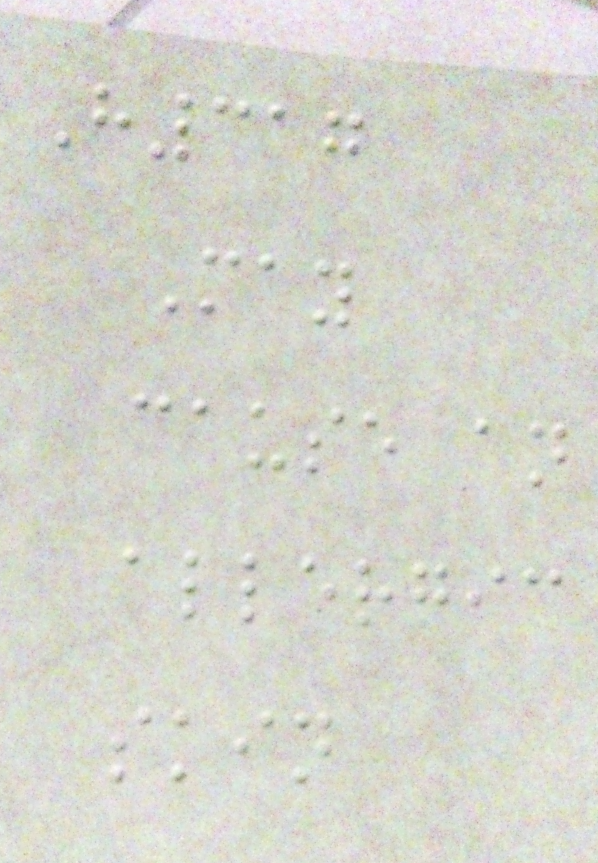H317
May
cause an
allergic
skin
